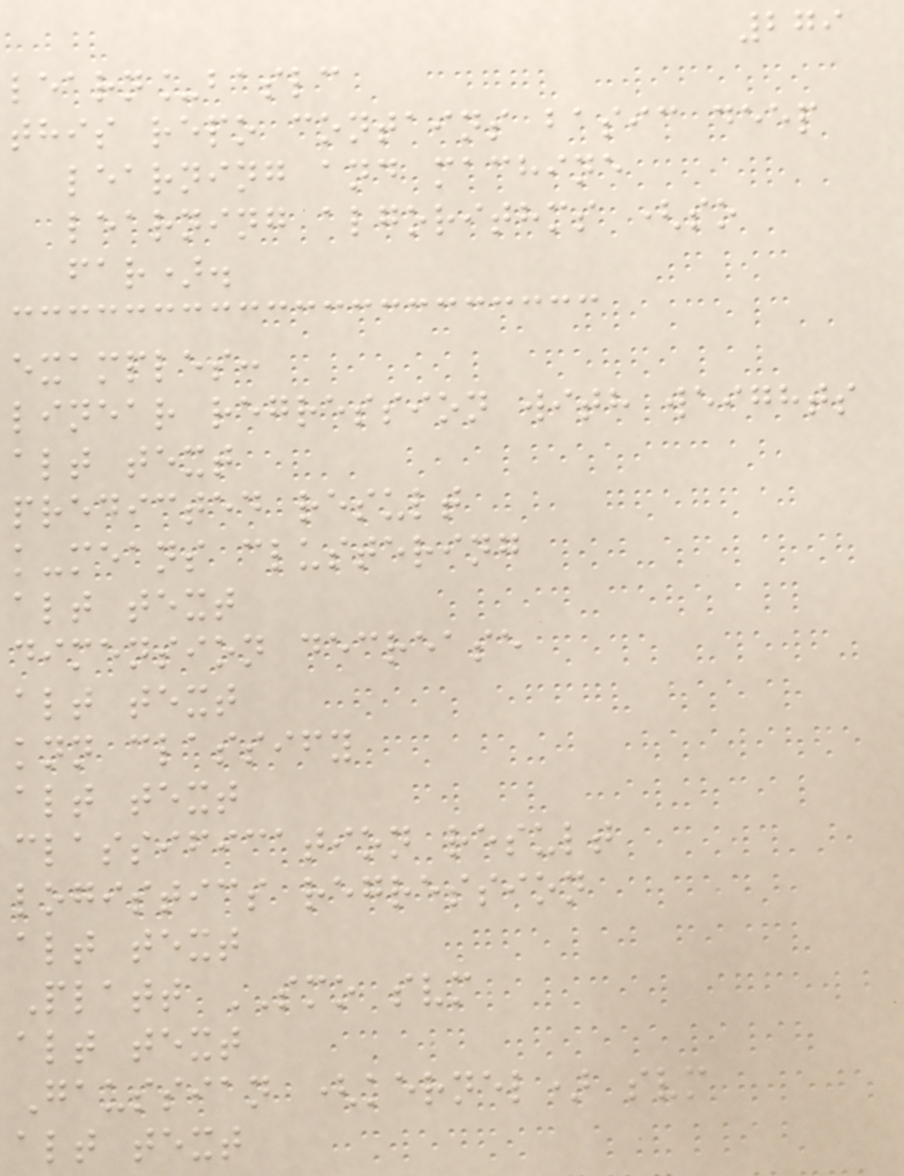279
learn_baslc
this repo contains basic deep
learning and machine
learning algorithms (so
far).
examples:
linear regression with weights
alt text
predicted result
k-means clustering
alt text
dimension decrease
alt text
knn classify
alt text
classification result
logistics regression
alt text
Platt SMO svm
alt text
Gaussian (kernel) svm
alt text
